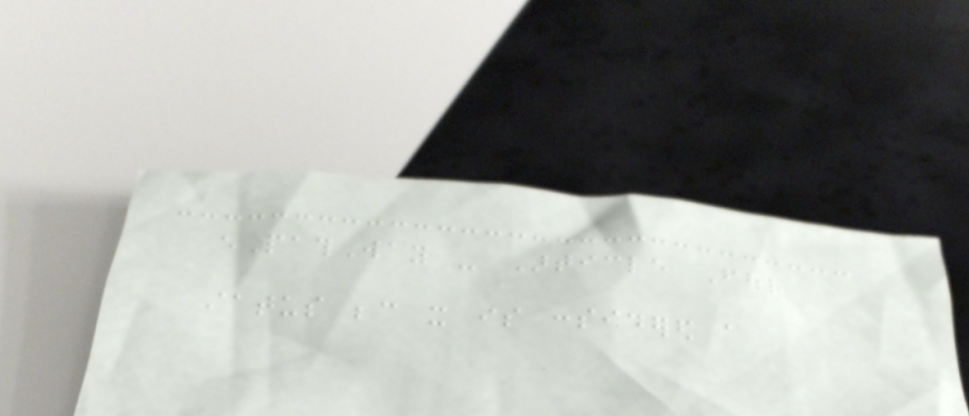ePathWay - Article Four
status because it is considered a
